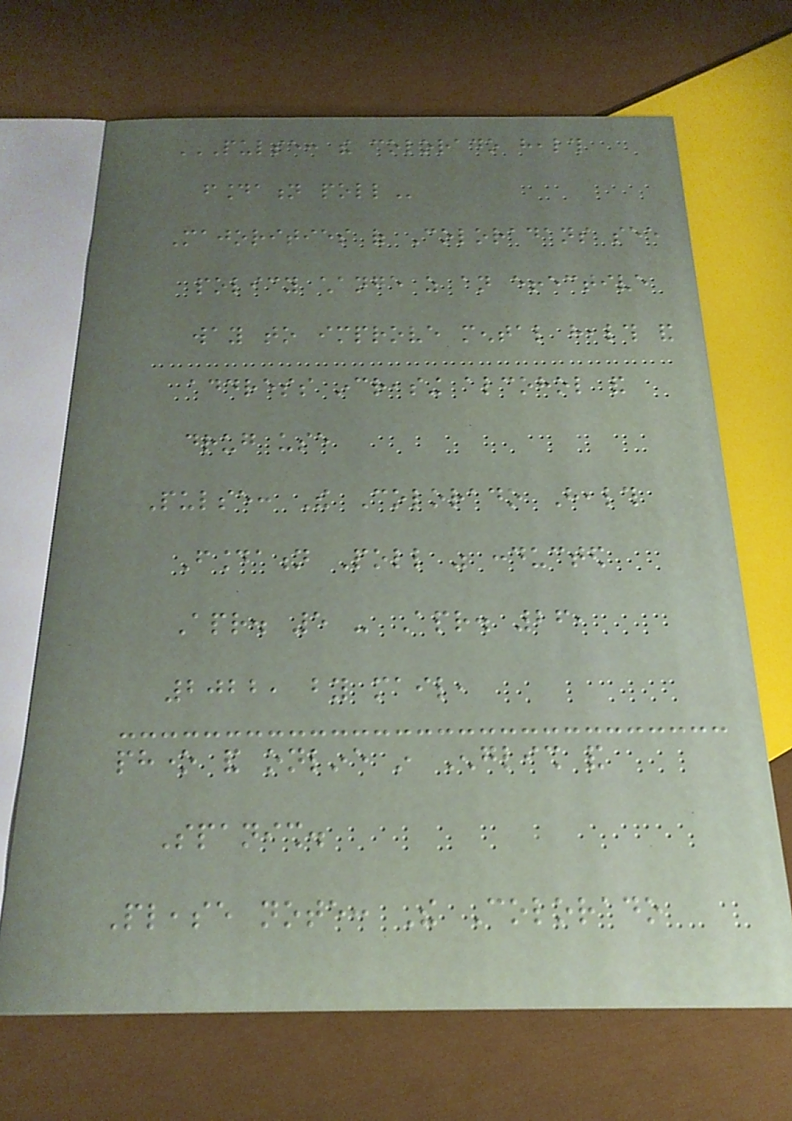PULSE: THE COLORADO HEALTH
FOUNDATION POLL
Majorities of Coloradans see
policy change as an effective
way to improve mental health and
address increasing alcohol and
drug use
Pulse: The Colorado Health
Foundation Poll was conducted
Apr. 5 - Apr. 26,
2022, by mail,
phone and online in English and
Spanish.
Please note: The Colorado
